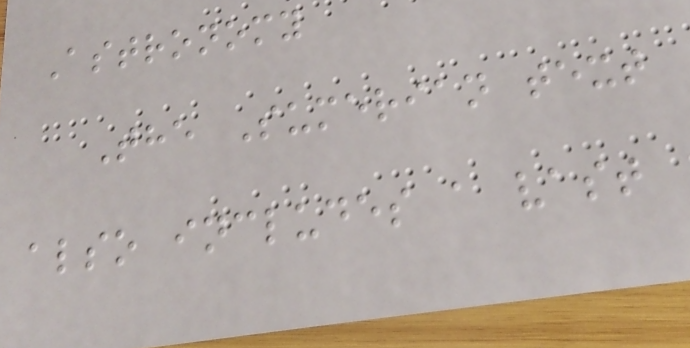Astronomy
The Sumerian text
also includes a vast
